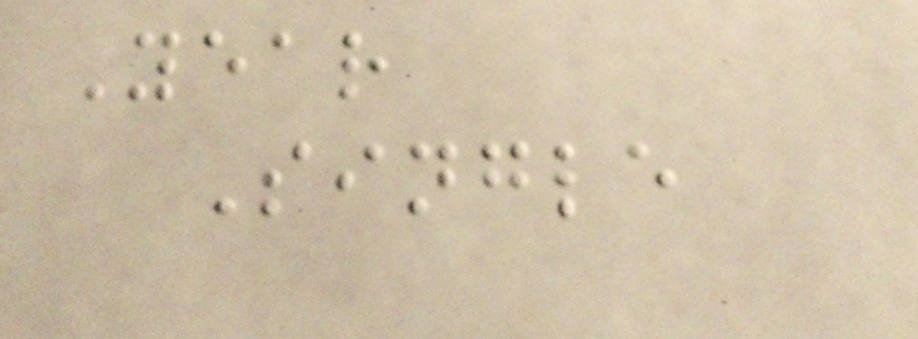Year
Single
